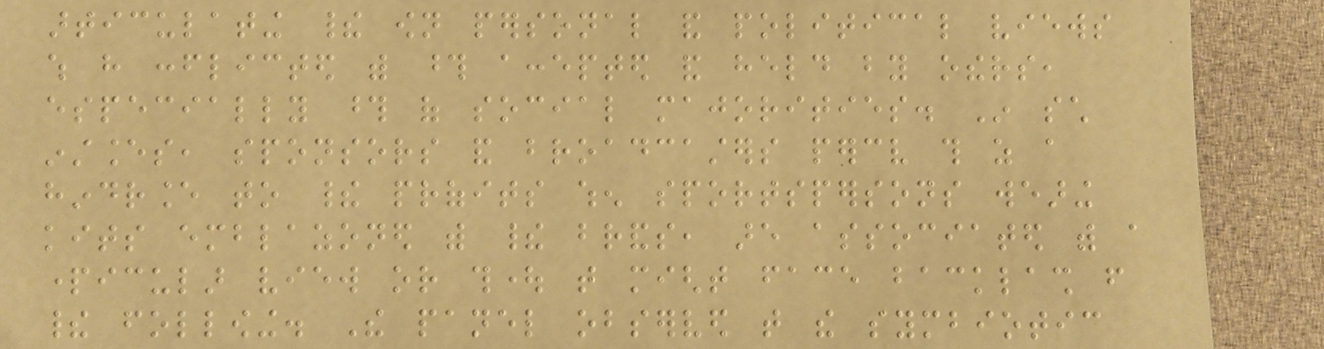articulating their own personal and political views
which have conflicted with those accepted and held by others,
especially those of social majorities. In such
instances, sponsors and broadcasters perceive this as a
hindrance to their profits when sportspersons wearing
kits emblazoned with their brands, are associated with a
particular view or thought that might face backlash from
their following. The panel observed that the symbiotic
